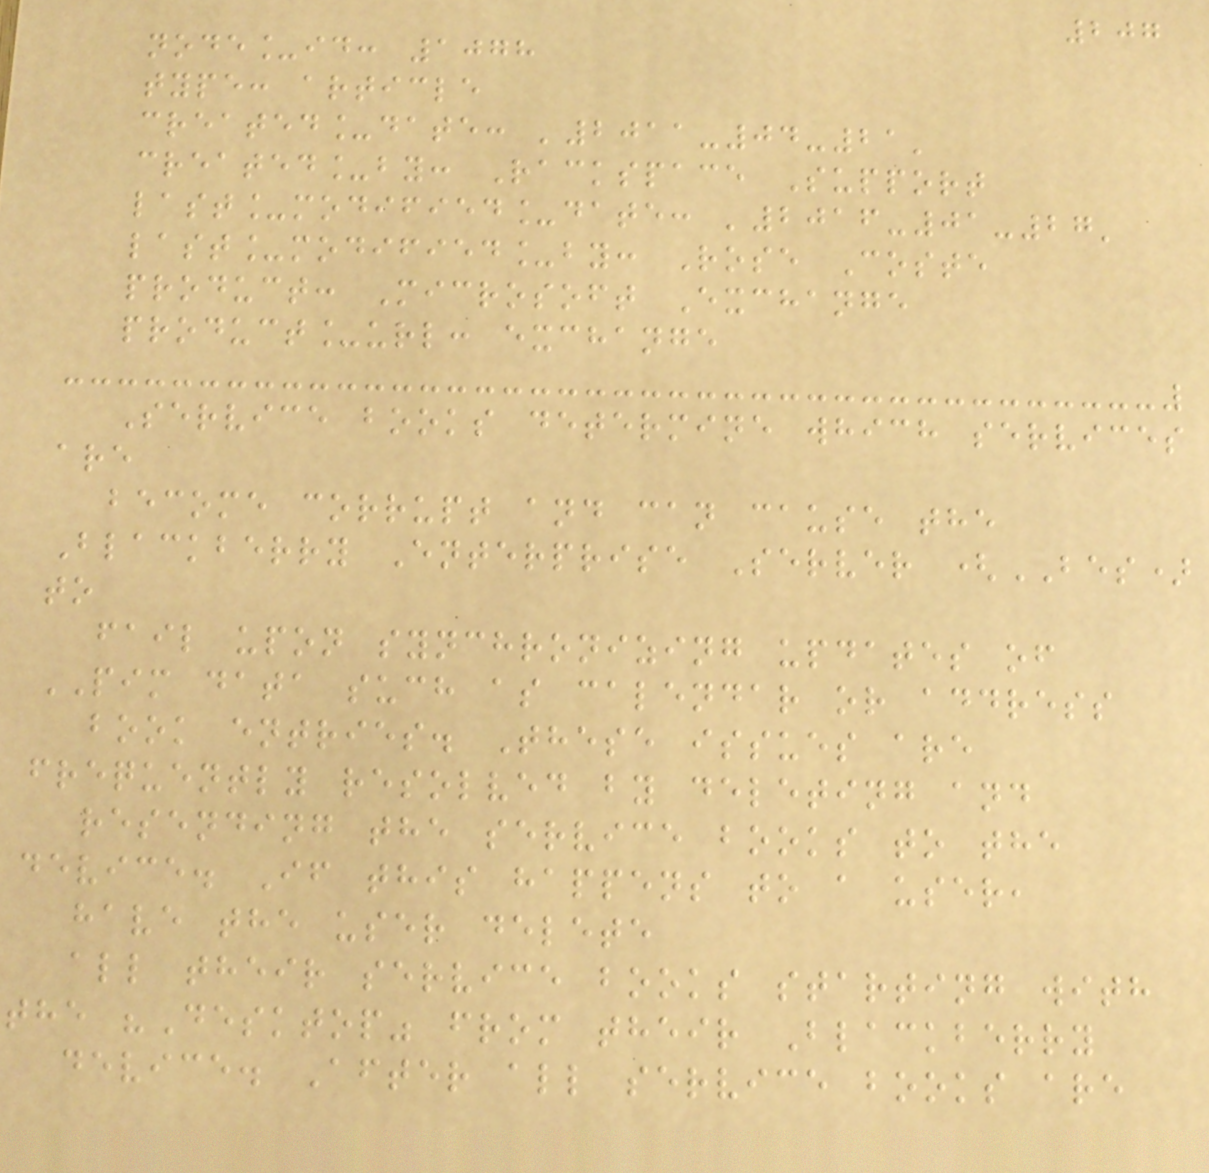207
node_id: 1078
type: article
created_date: '2011-04-21'
created_by: Rackspace Support
last_modified_date: '2016-01-27'
last_modified_by: Rose Coste
product: Microsoft Exchange
product_url: exchange
Service books determine which services
are
become corrupt and can cause the
Blackberry Enterprise Server (BES)
to
fail upon synchronizing updates of
PIM data such as calendar or address
book entries. These issues are
frequently resolved by deleting and
resending the service books to the
device. If this happens to a user,
have the user delete
all their service books starting with
the "Desktop" from their Blackberry
device. After all service books are
